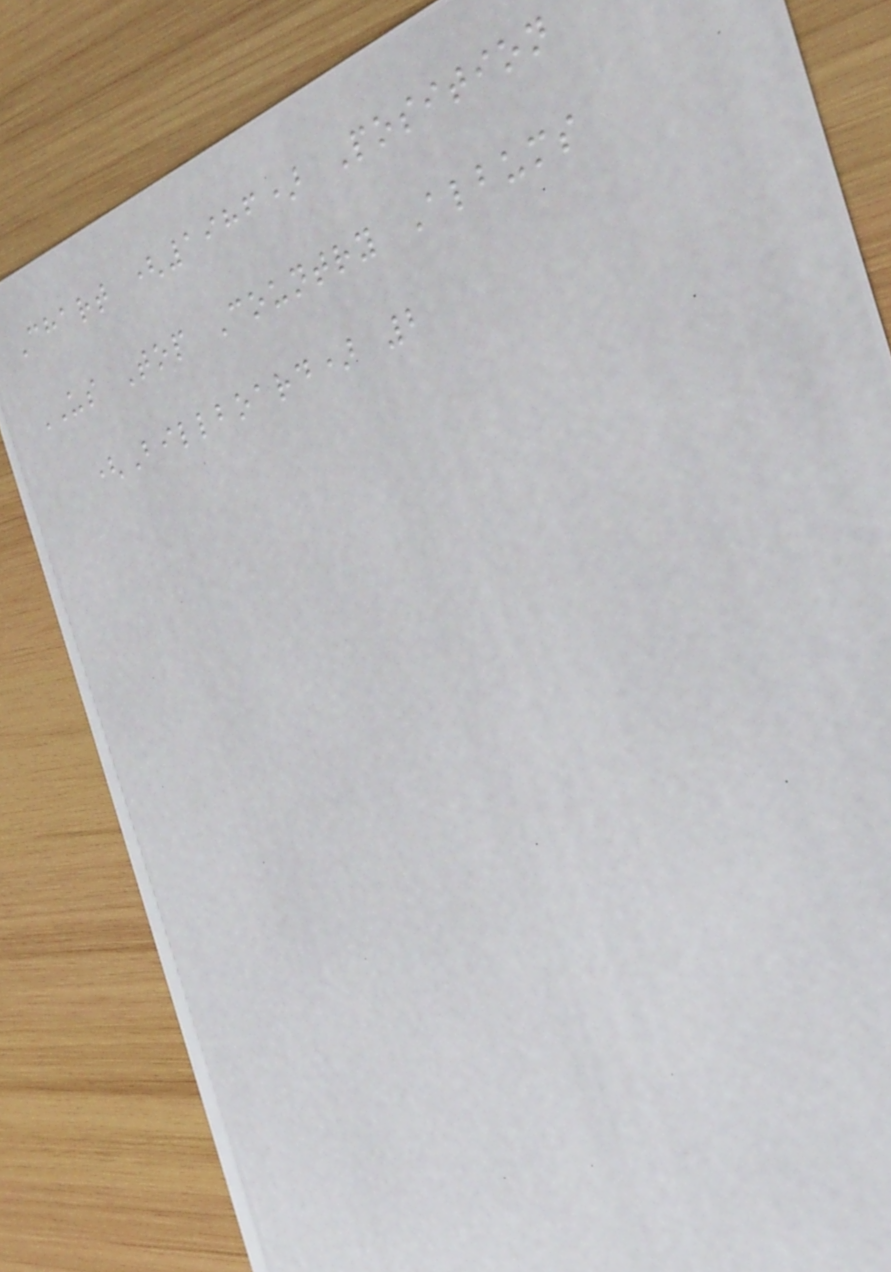Chart (1986) Position
US Top Country Albums
(Billboard) 2
